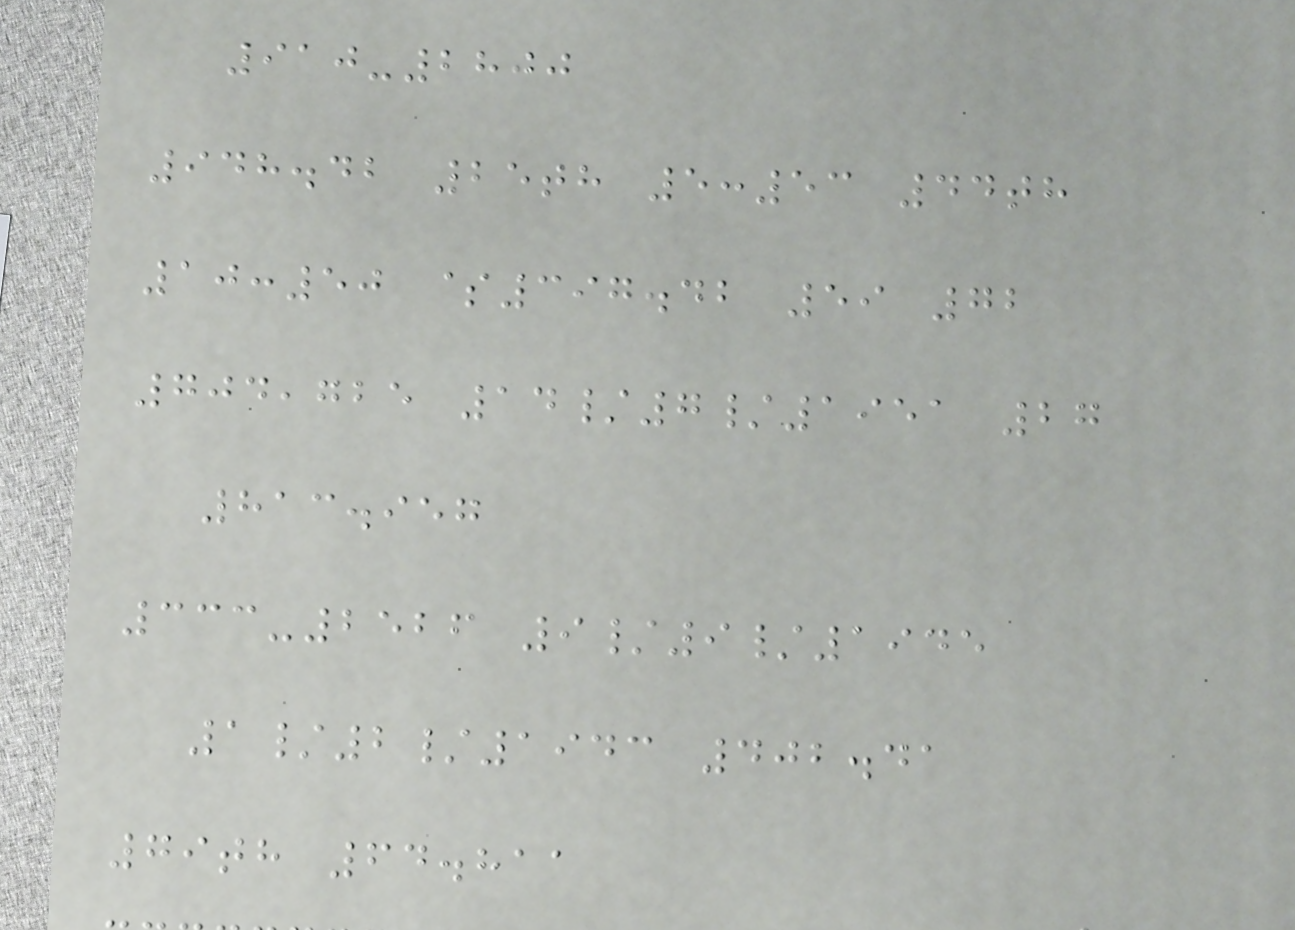910-2800
948.42 25th 5:53 44th
10:50 $397.42 59 72
704,725 14/7/1951 27
813.957
333-2526 9/9/1945
1/2/1943 402.41
79th 64.811
